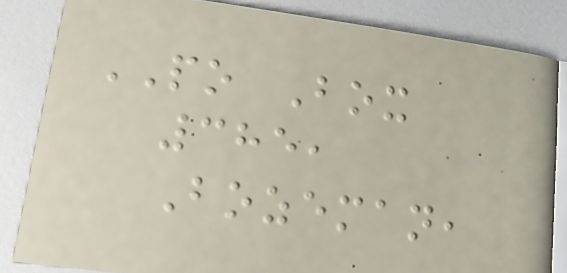PO Box
385,
Bozeman,
